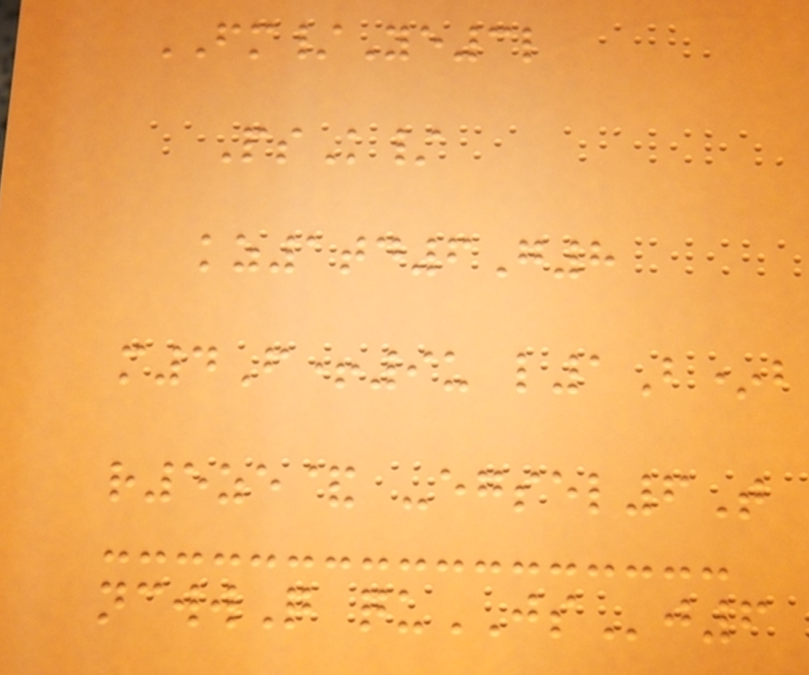FM/Ye3l
PsK/
kz1td6G8
m4F+9u l1B*b
r5ze& -egsel6T
ncwwQ quJSj6
